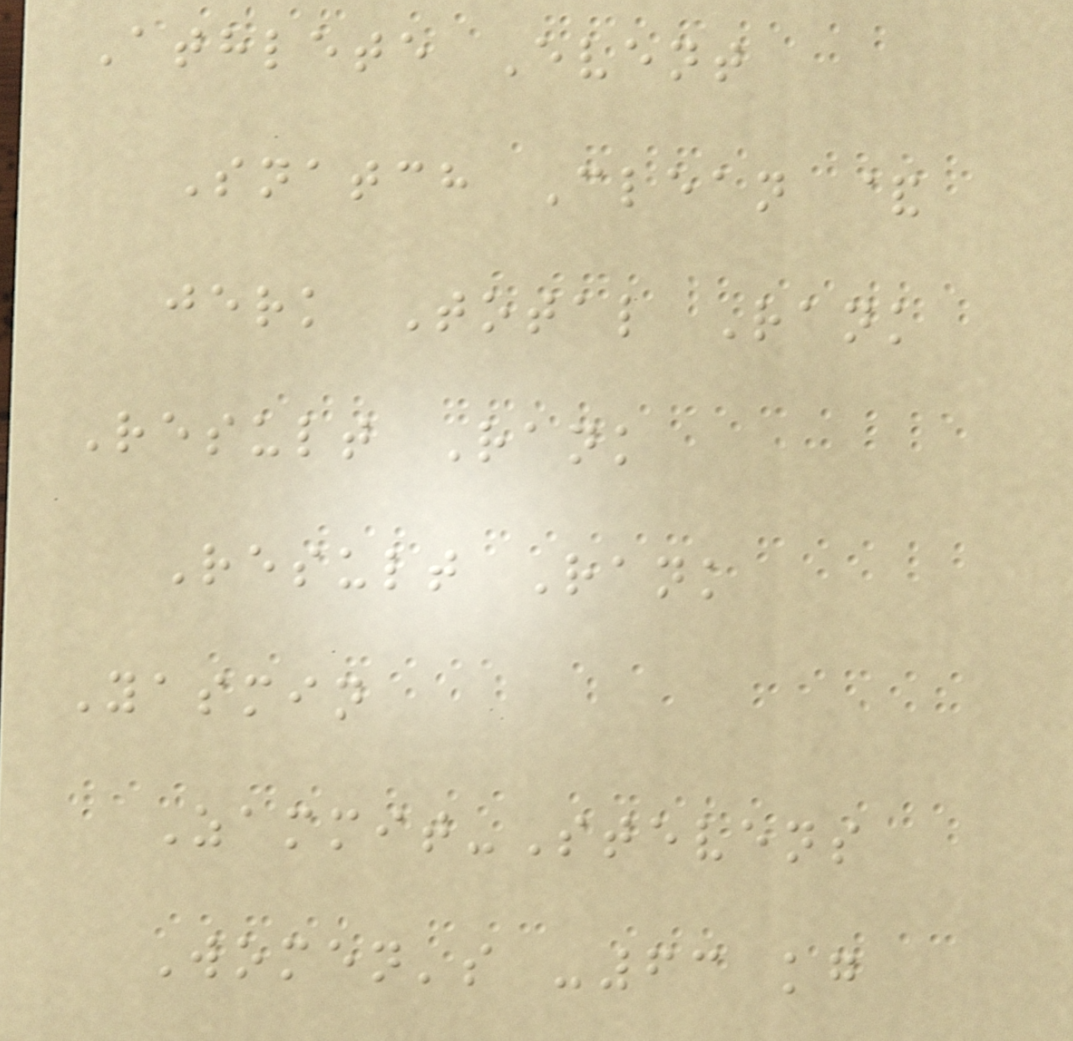Athlete Event
Snatch Clean &
jerk Total Rank
Result Rank
Result Rank
Yasmin
Zammit-Stevens
Women's -63 kg
